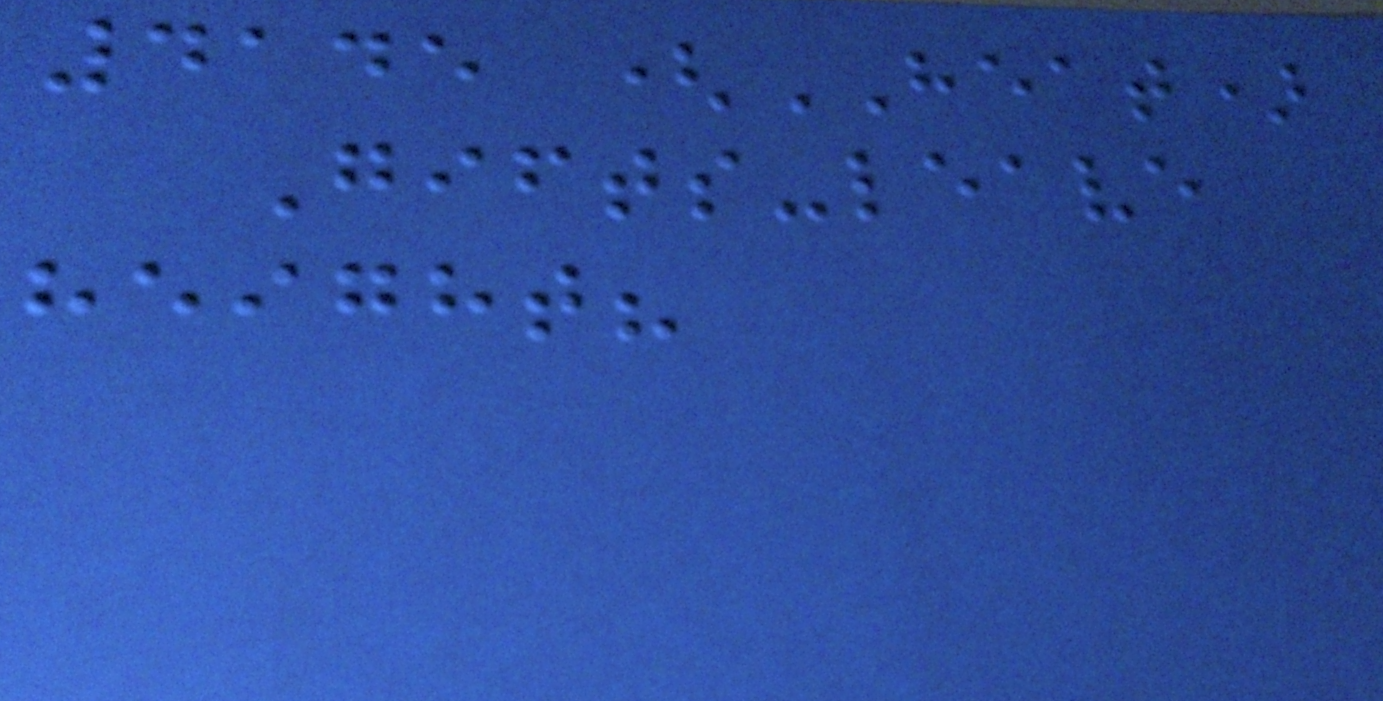4145 (HEAT)
Gifts-leave
height?
